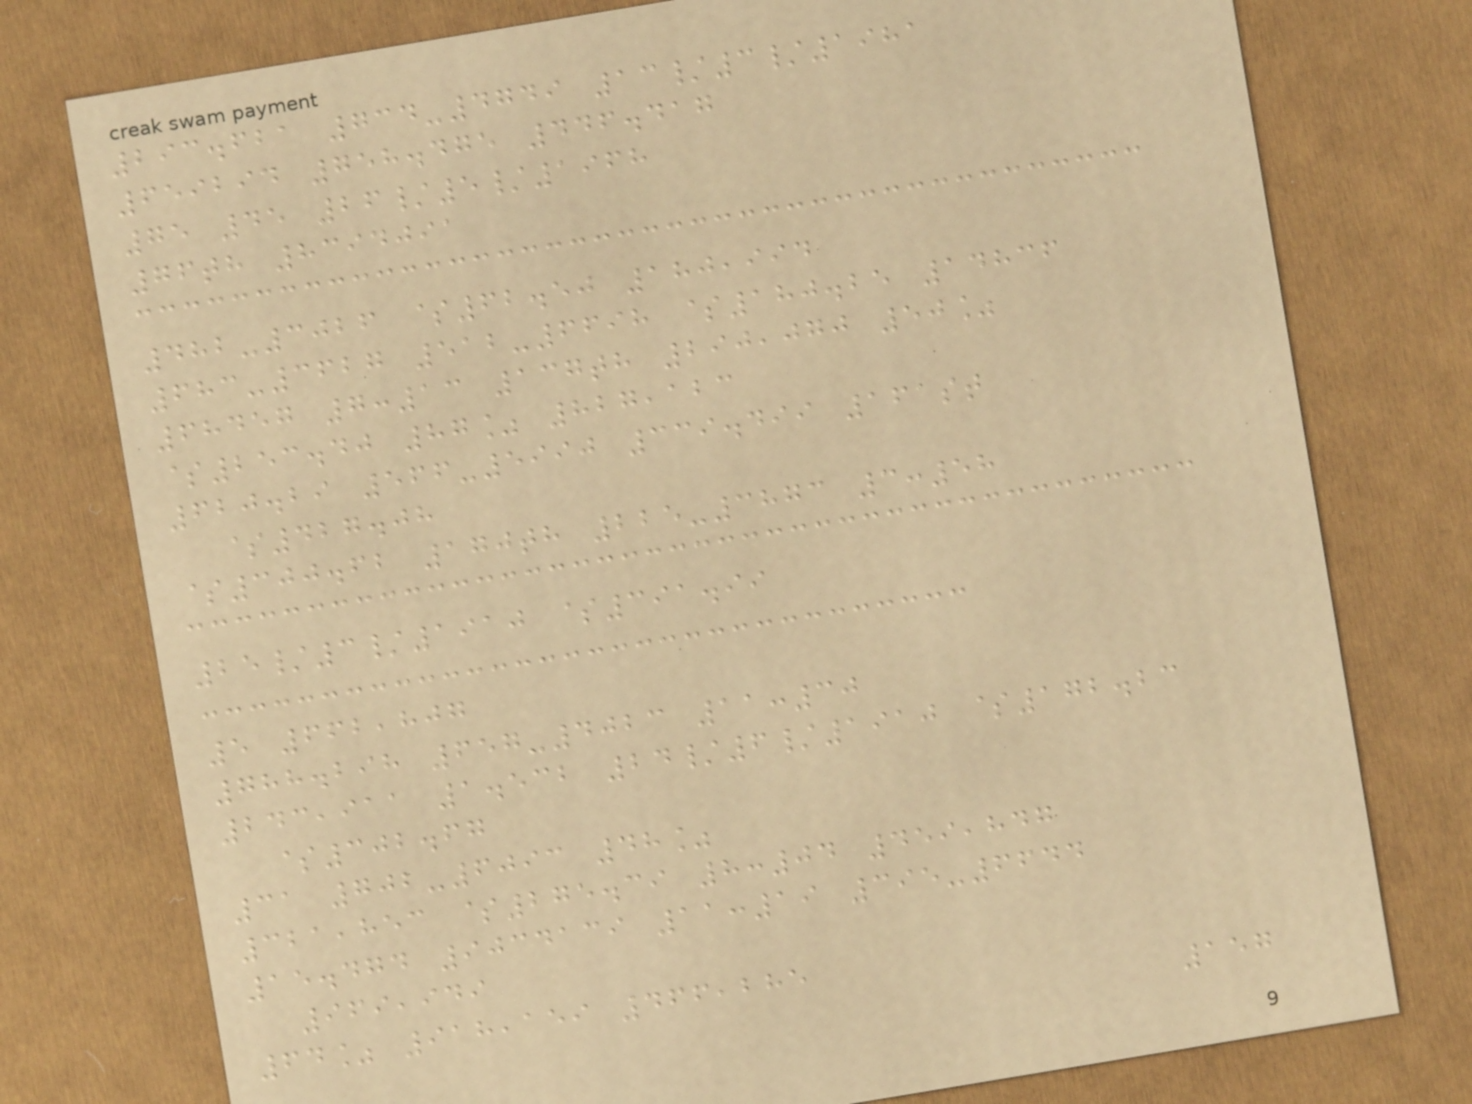293.621 734-4749 13/3/1981
659294 758.475 446.417
75 45 26/5/1968
76th 8394091
482-3026 $62.50 180,994
683-3627 512-6698 $180.25 14836
68457 7:13 137th 290,070 50%
$253.40 87% 827,123
620.29 566-5990 339.499 161st
$427.08
$300.62 170th 225-3873 3:58
25/3/1910 $391.99
5 662,807
788.298 657-4023 11:30
243,911 1.532 24/6/1910 $172.23
$302.67
31 702-6093 48%
321,853 $275.39 8:04 459,847
15.474 9034139 11:19 395-6644
969,949
64% 918,159 466,285
157
